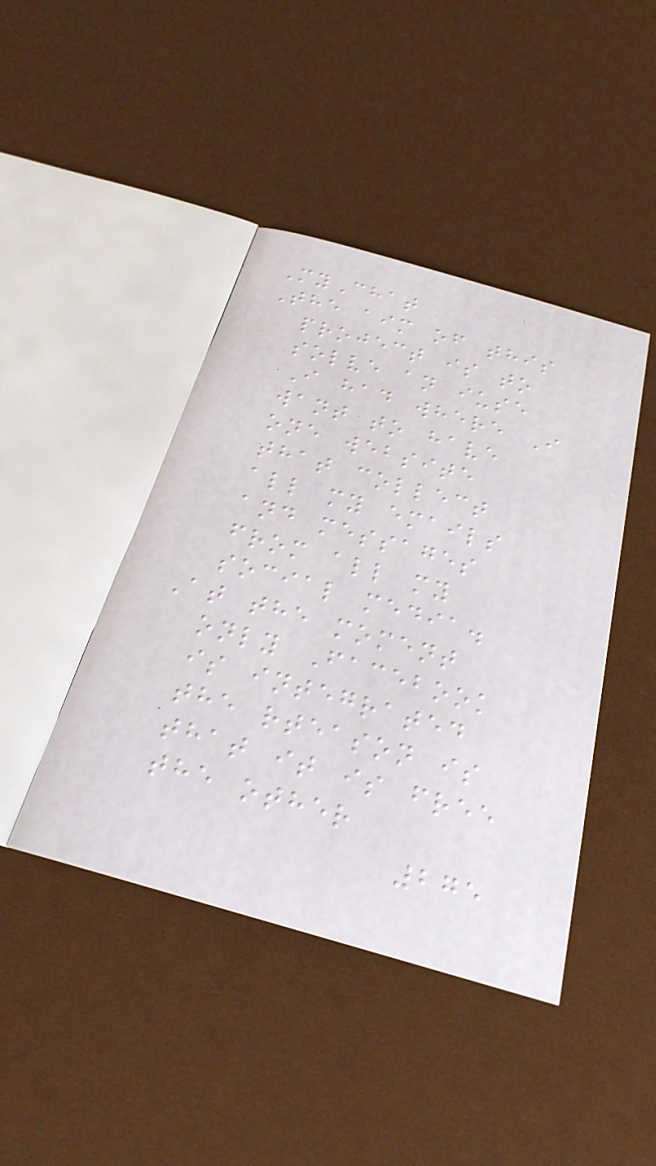MyChat
The aim of this
project is to
solve an iuse
I had where I
want to have
one website
that collect
all my emails
and messages
from all my
social media.
At the moment
only Facebook
is integrated
the rteason is
that it is free
the other
275
